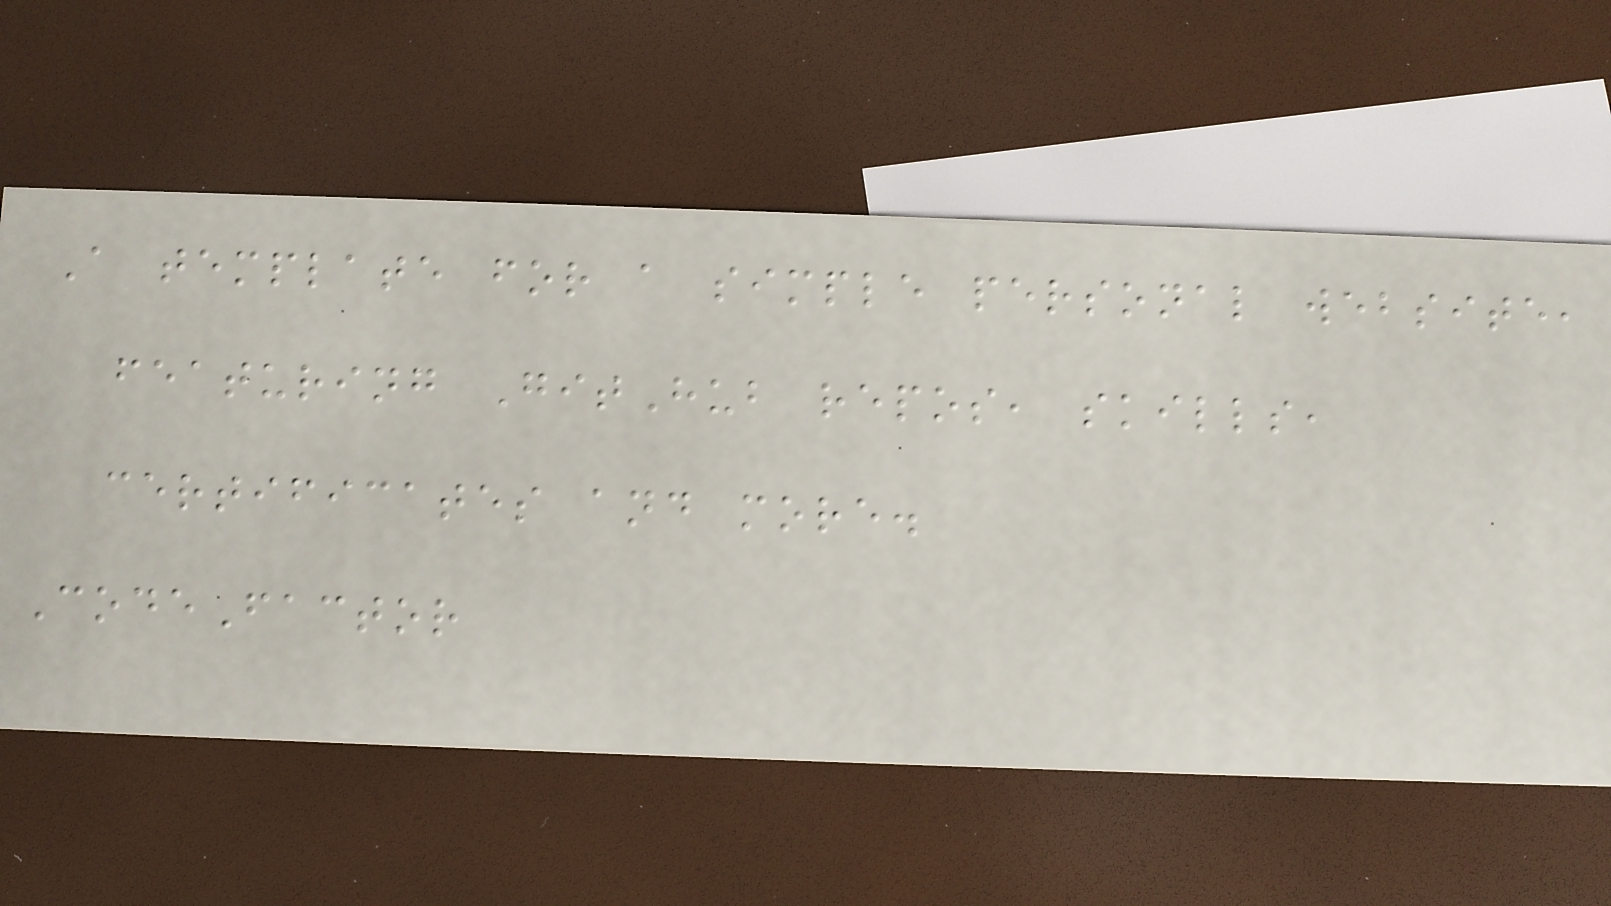A template for a simple personal website,
featuring GitHub repos, skills,
certificates and more.
CodeFactor
